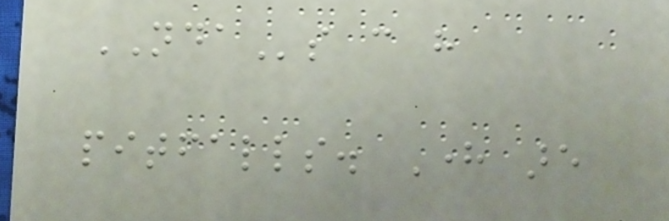NDAs can have
pitfalls. Here are
